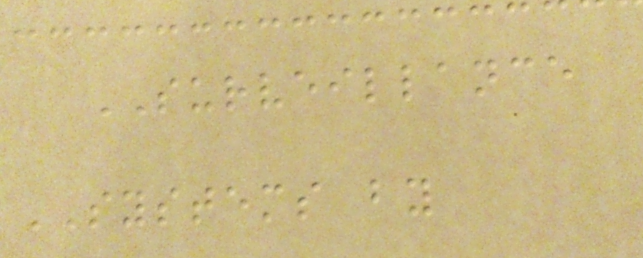SURVEILLANCE
SYSTEMS by
